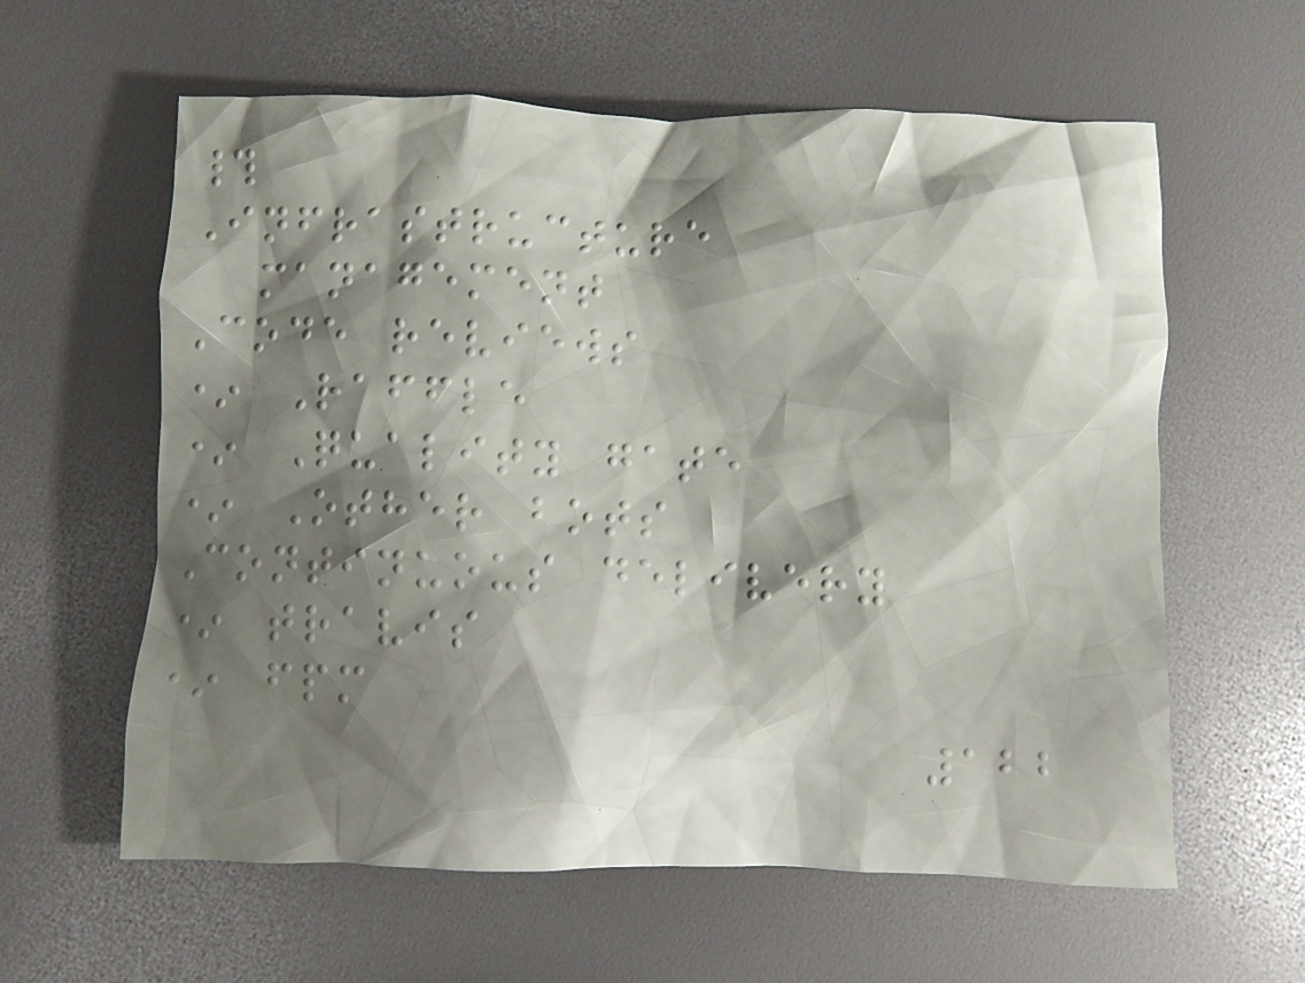#
Infrastructure
management
Code reviews
* Raffle
* Quality gate
* Other bots
Continuous delivery
* travis
* fpm
122
